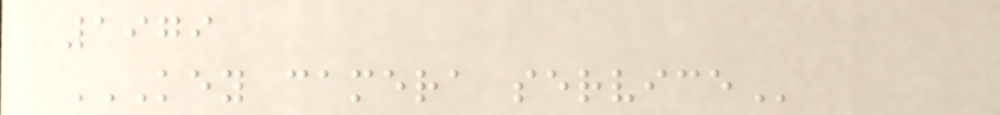1979
KEY CAMERA SERVICE
